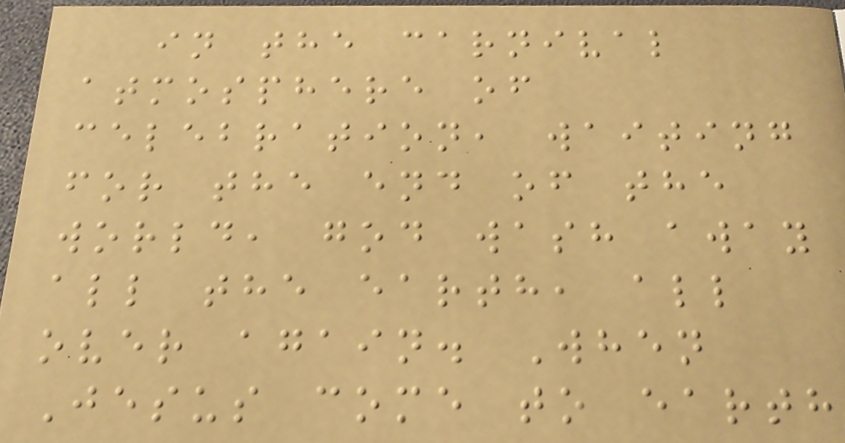in the carnival
atmosphere of
celebration, waiting
for the end of the
world, god wash away
all the earth, all
over again. When
Jesus come to earth
